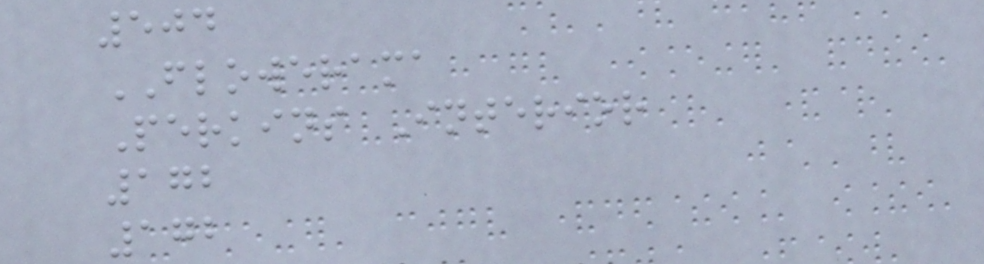504
FLOWERAMA
Perkins Interior
172
172
